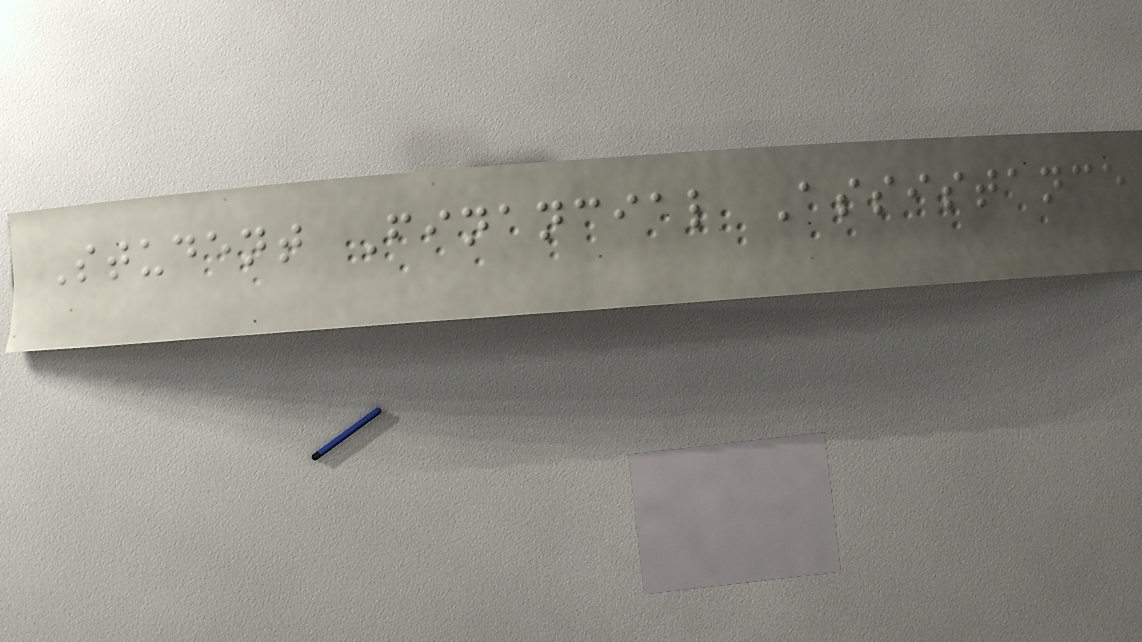Student Financial Assistance
